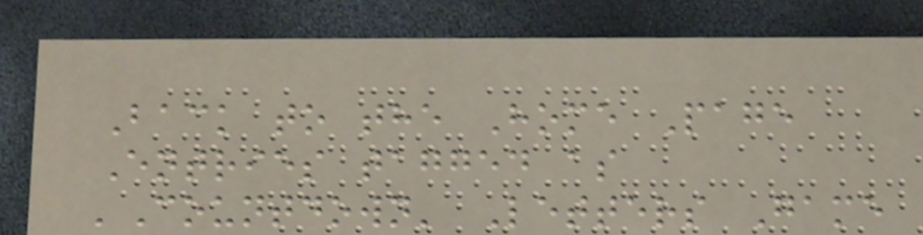Back to the Home Page
Entries tagged as
'Countdown' Letters Game
